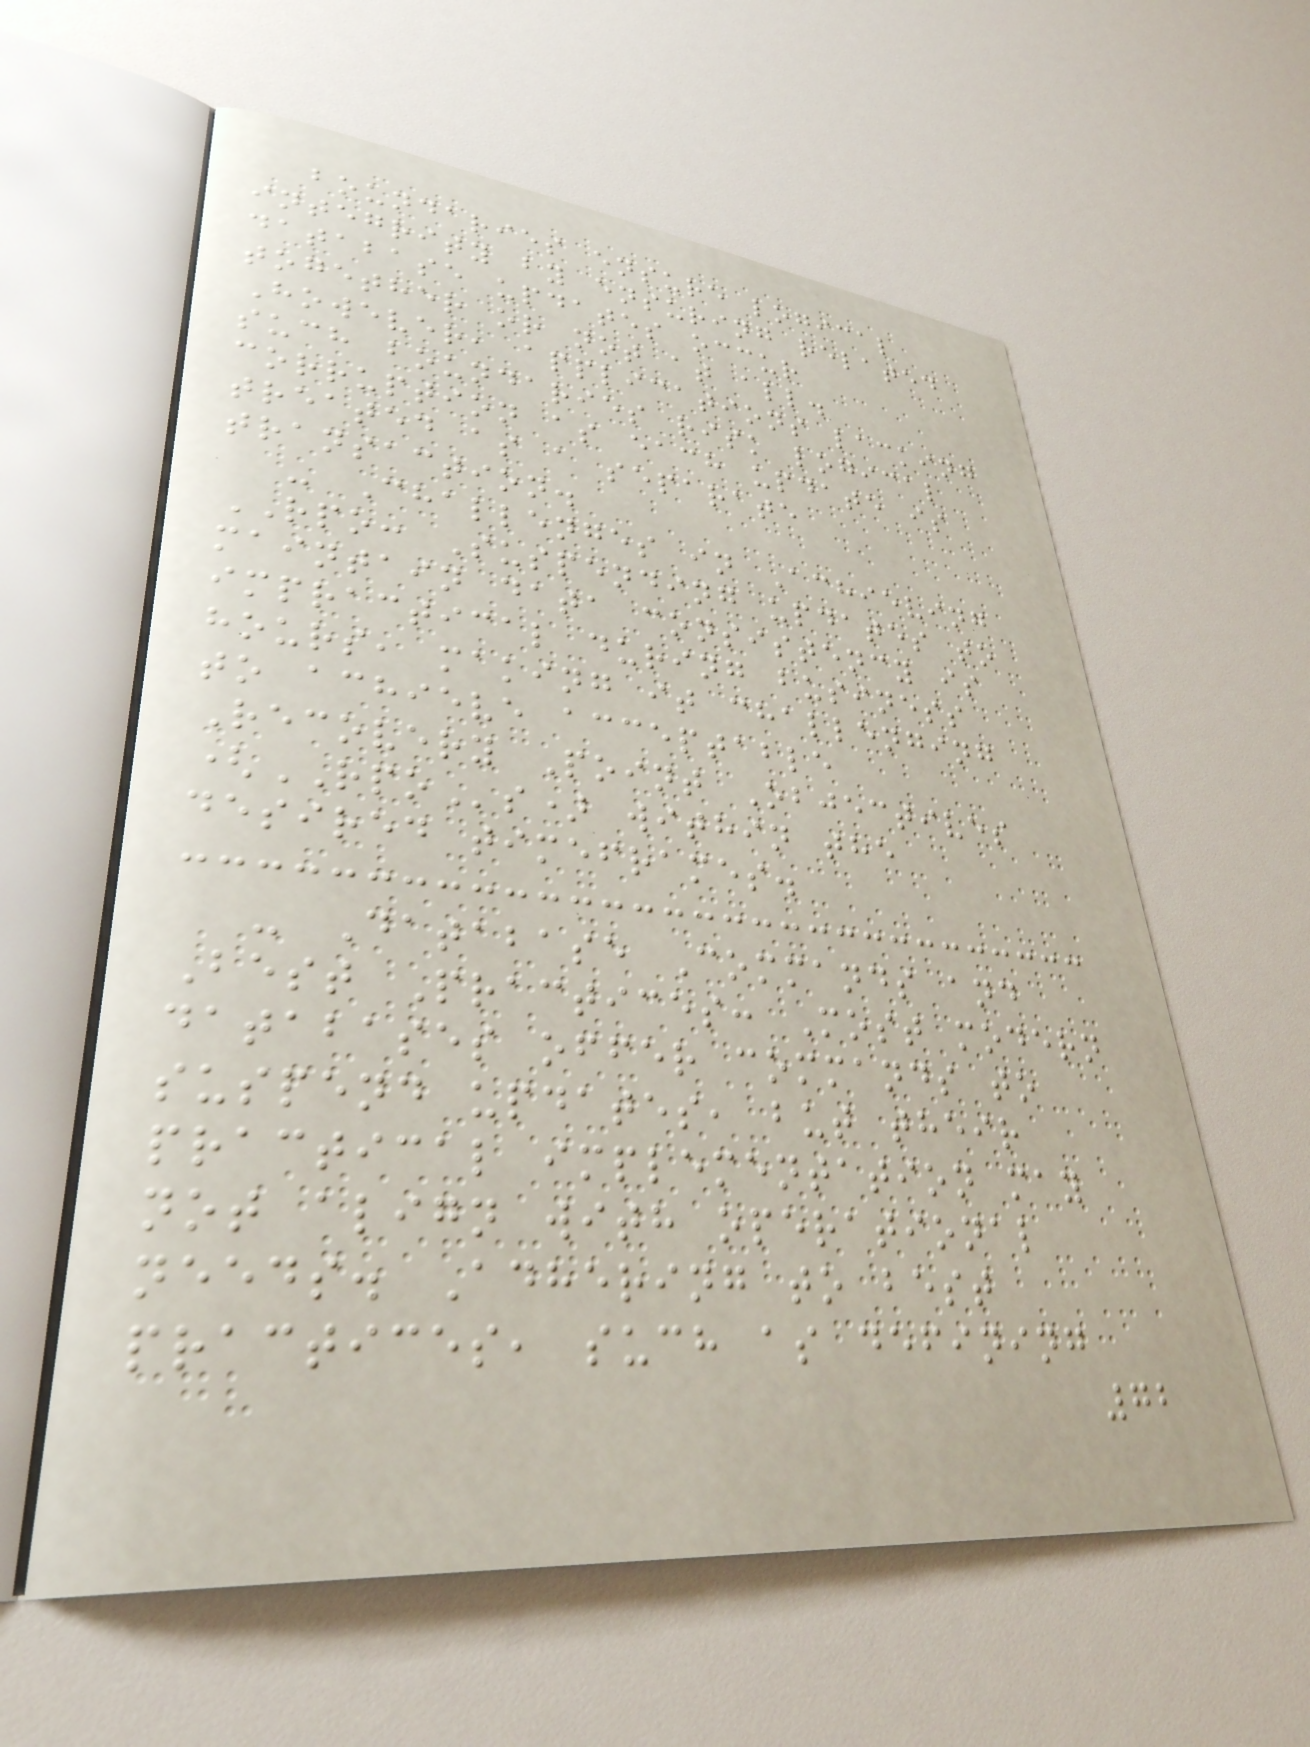boundaries ensure logical
integrity by ensuring related
database updates occur
together or not at all.
However, applications lacking
such boundaries risk logical
corruption as each update is
treated as a separate
transaction.
- Challenges in Achieving
RPO: Suspending updates to
maintain data consistency is
impractical during business
hours, making it challenging
to achieve acceptable
Recovery Point Objectives
(RPOs) within the
desired timeframes.
- Database Commands and
Best Practices: Most modern
databases offer commands to
suspend updates, but their
practical implementation may
not align with operational
needs. Adhering to best
practices, such as defining
72
